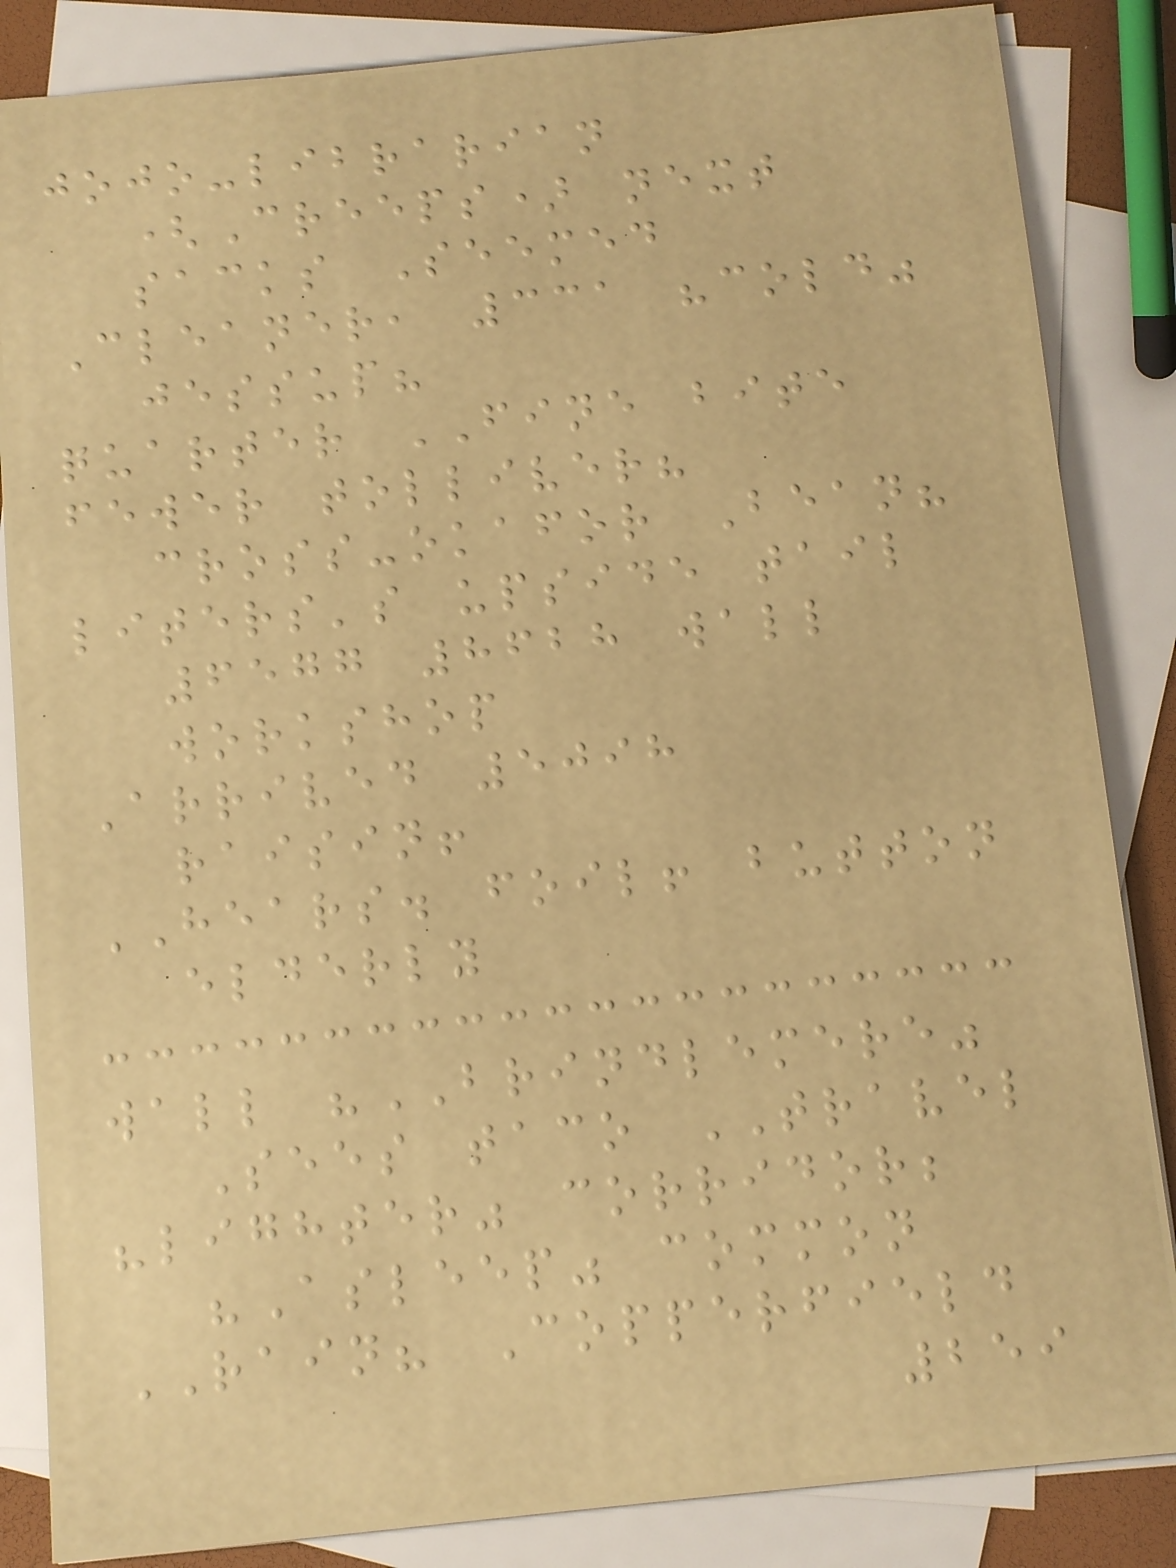jojo-librarian
(Creeps) next
sacks Seemed
Cleaner, 331 "cold"
jessup?
quarter FINE bite
fewer tolliver?
cross-okafor Bean?
liters's upside tail
6577 8628 wall
workshop
Arrived 5098
raisin!
HEARS. foil! button
elderly
wall "BRINDLEMERE"
Sees taco TRAVEL
"lighter" corridor;
"Asleep" common
RAIN? Copperfield
259
